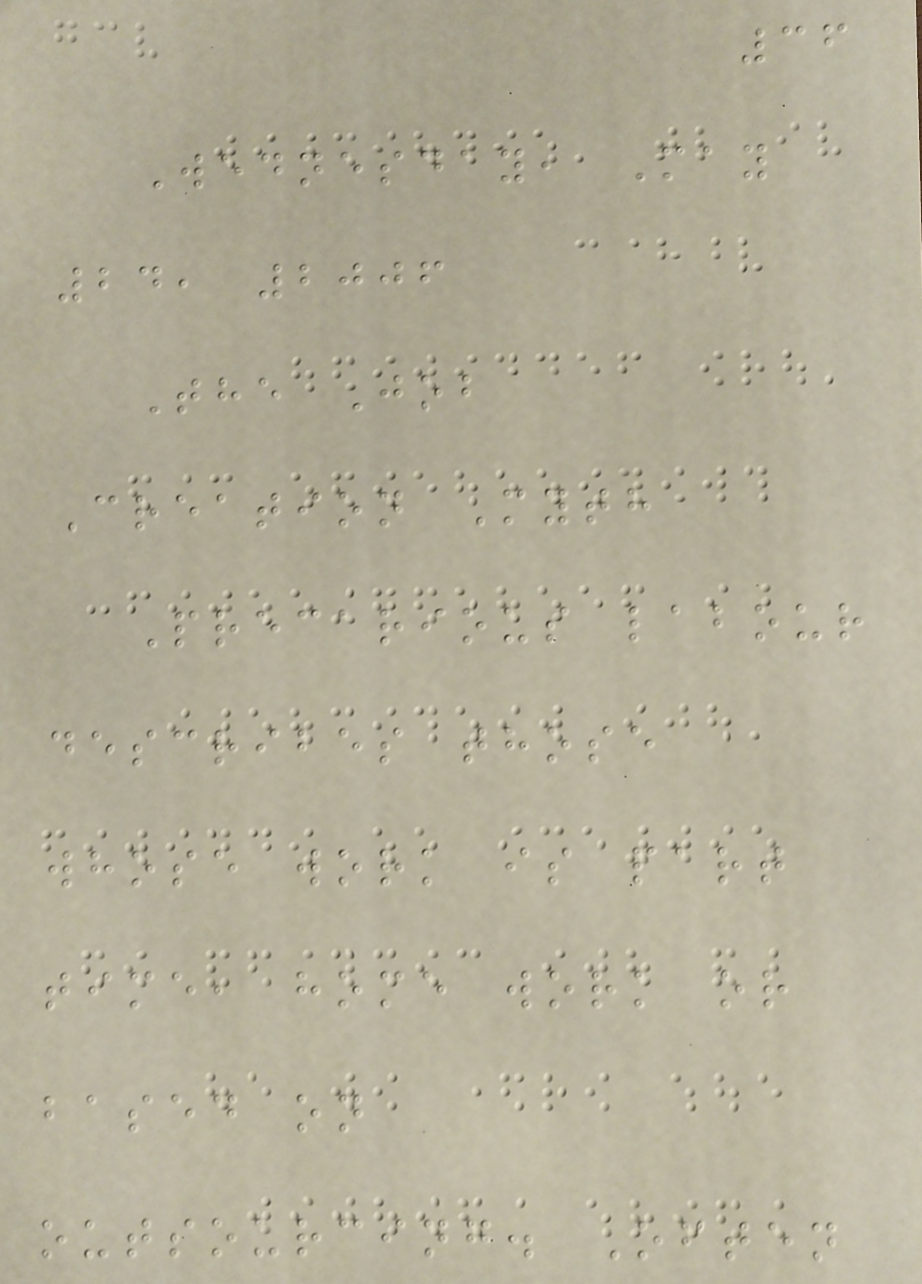36
Wednesday, May
24, 2006
The Job
Creation Myth
Precarious labour
describes those
whose work is part
time, home work or
based on
outsourcing. Often
